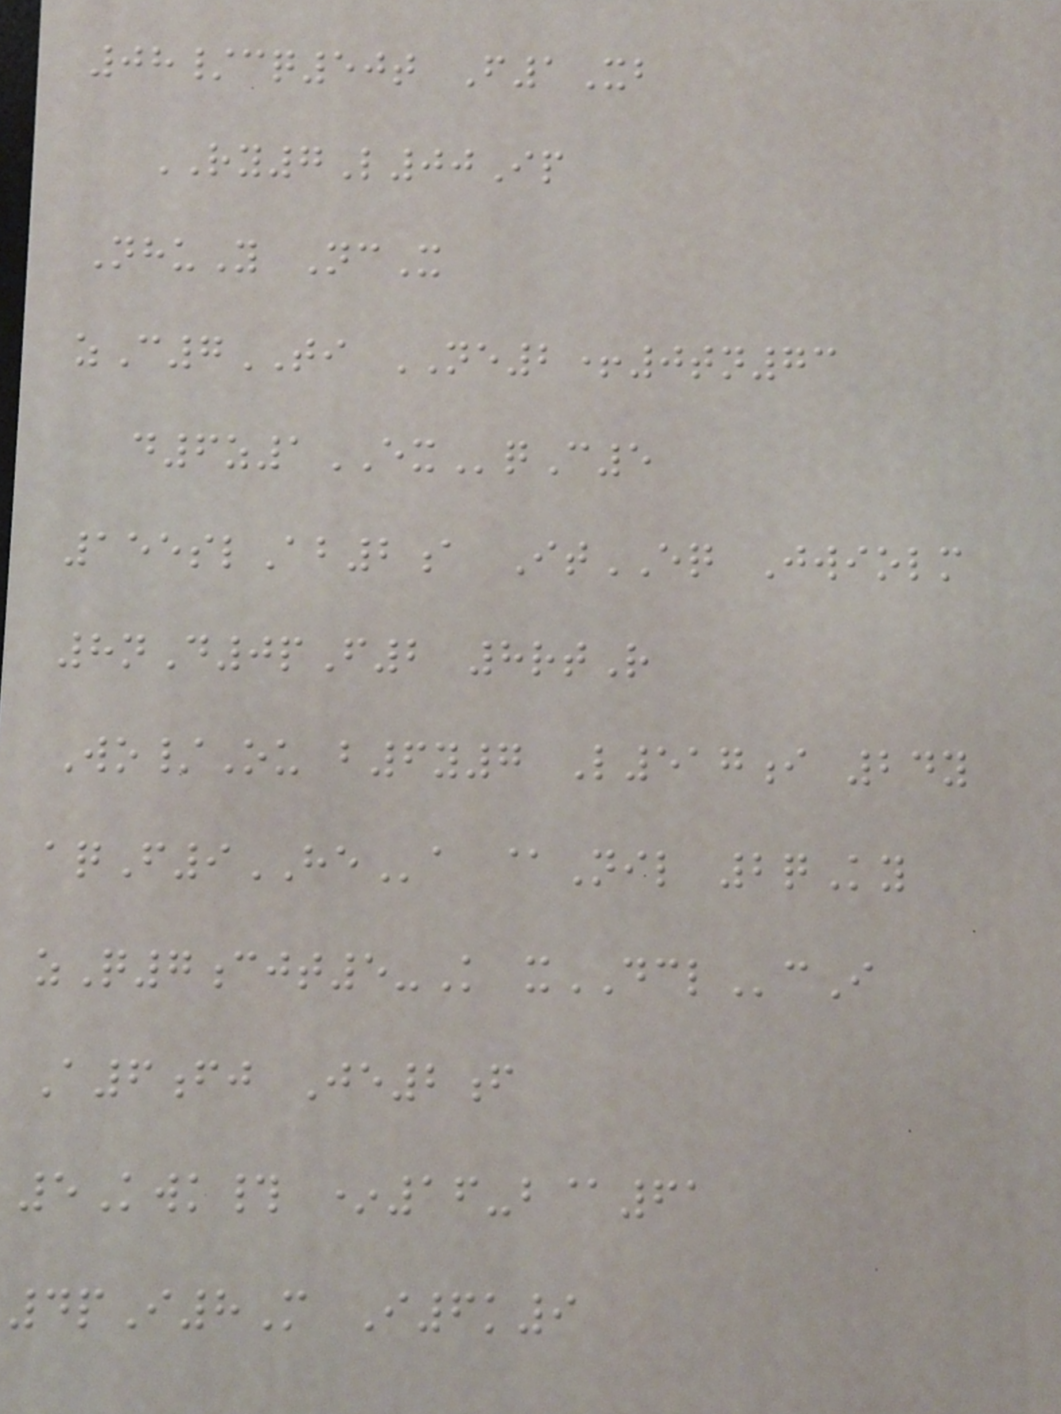08/cq50t F1Xb
RY7L00Ip
NhuY NcX
zC7TI NE2+0tn73
d6z1EXqC5
155slAb2a ItEQ Jwiolm
8nD0pF2 8rtR
Wo/Ou b6y7 L517i 24y
aqF9HEa @Nil 2qKy
zQ7cjt5-K xDCLcI
A6fj Je2f
5Kwk# *16-b@61
4pI8M I6k9
